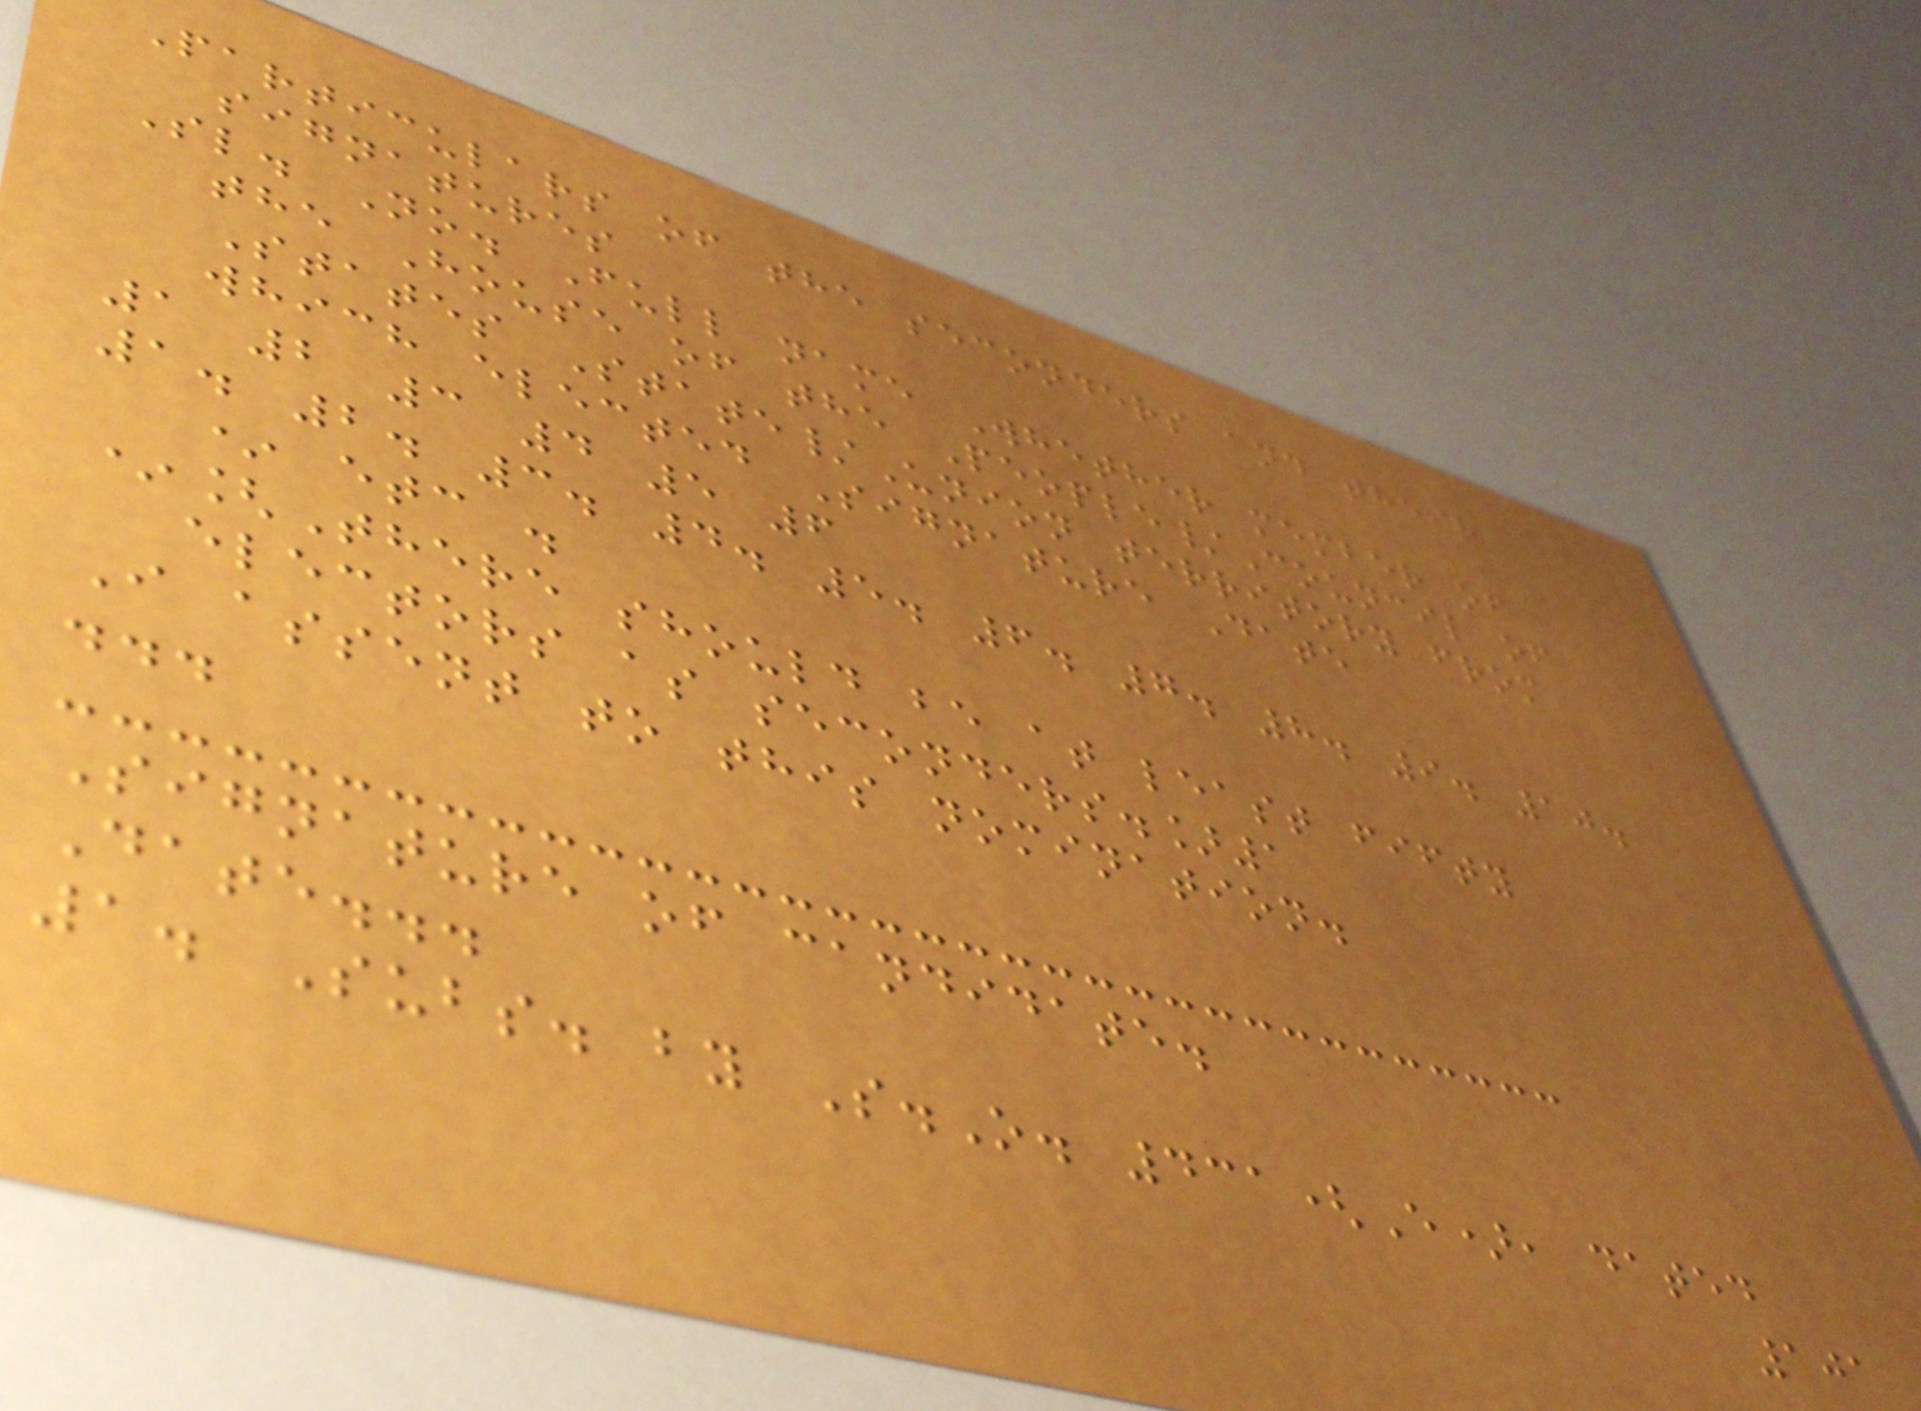Particulars of the seconders and their
signatures
Sl. No. Full name Whether member of
the House of the People/Council of
States State/Union territory from
which elected Signature Date
1 2 3 4 5 6
1. 2. 3. 4. 5. 6. 7. 8. 9. 10.
* etc .
*[There should be at least fifty
electors as seconders.]1
I assent to this nomination.
...
Signature of candidate.
Date...
1. Subs. by S.O. 431(E), dated
101
